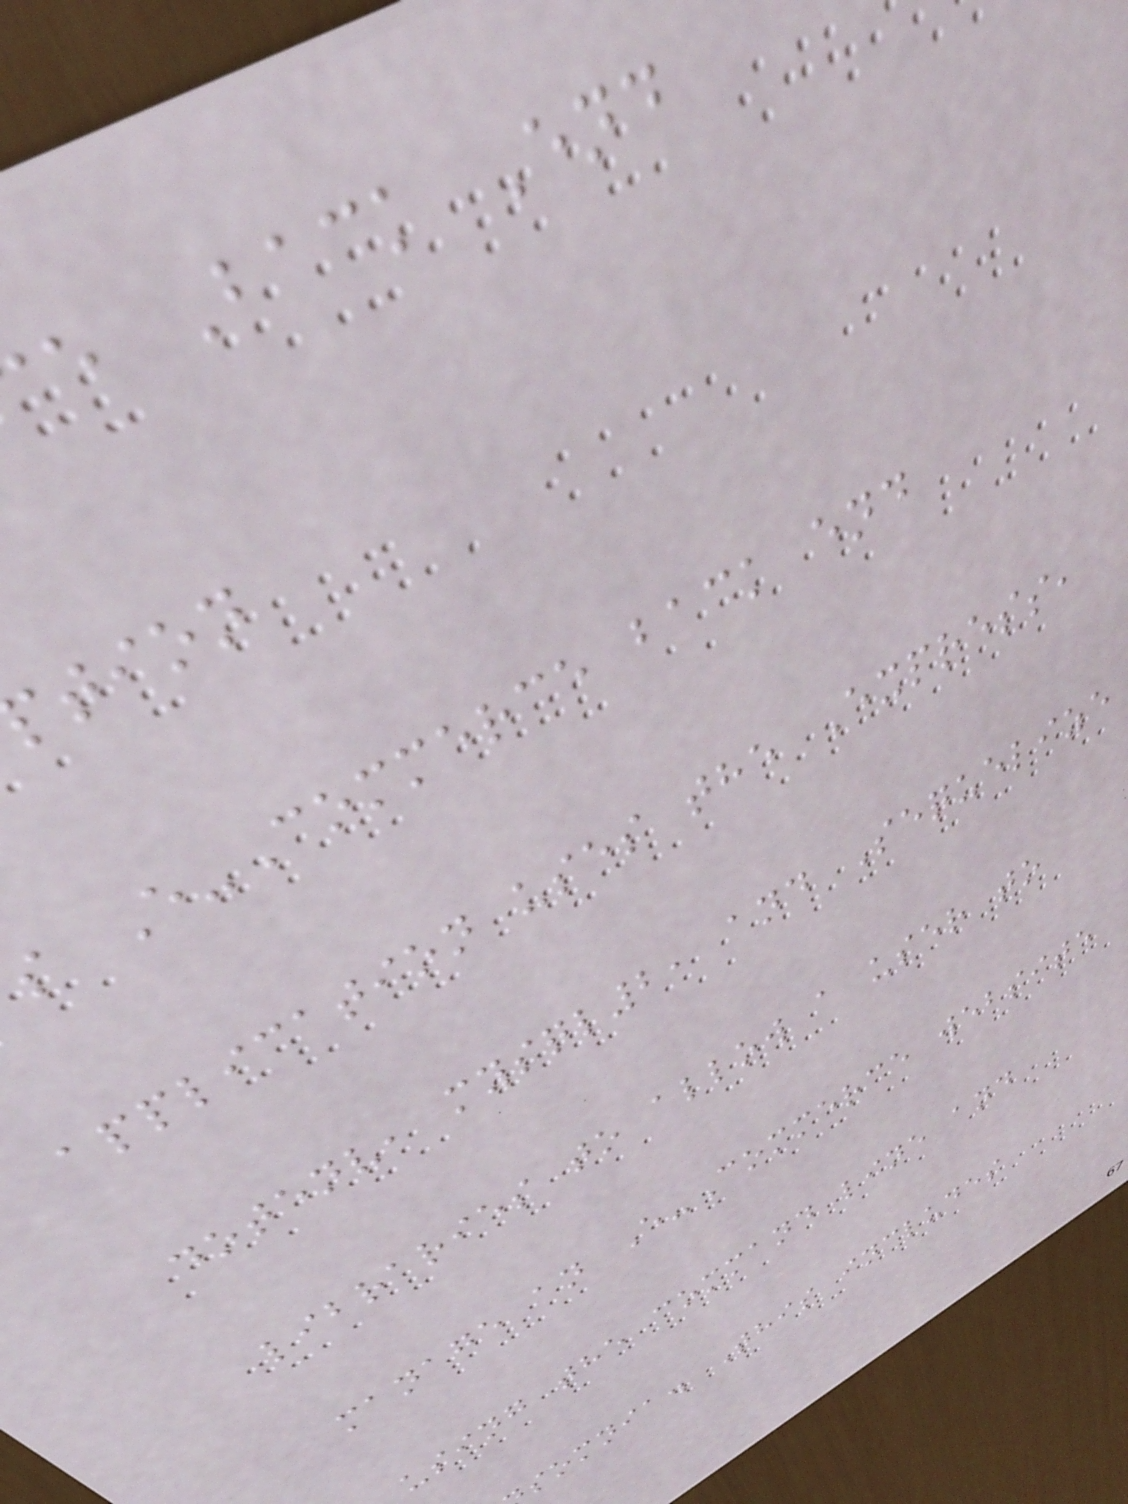e Back End
tion
s E-Commerce back end
application uses the Express,
dotenv, mysql2, and Sequelize
libraries to allow a user to
manage an E-Commerce website
using the command line and
somnia. This includes
